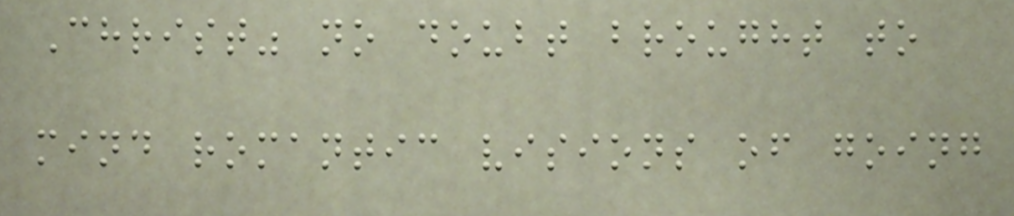Christ" no doubt brought to
mind romantic visions of going
